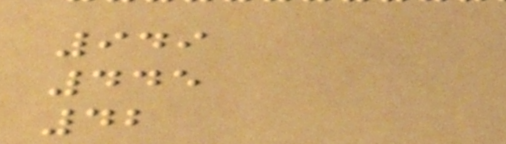949
445
42
